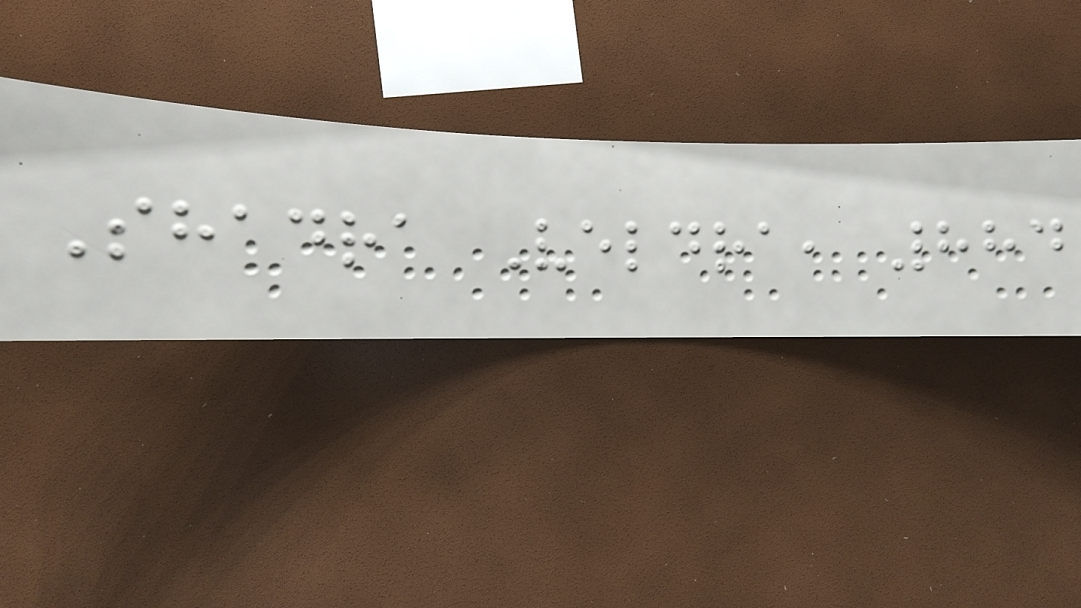Shadra Veldra, 884
